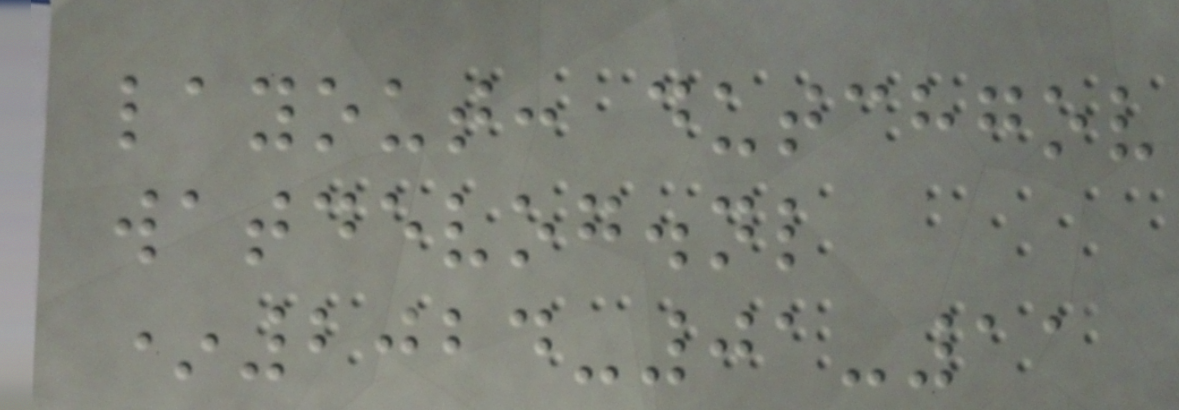layout: dutchgov
watdevog.nl
*2024-01-11
